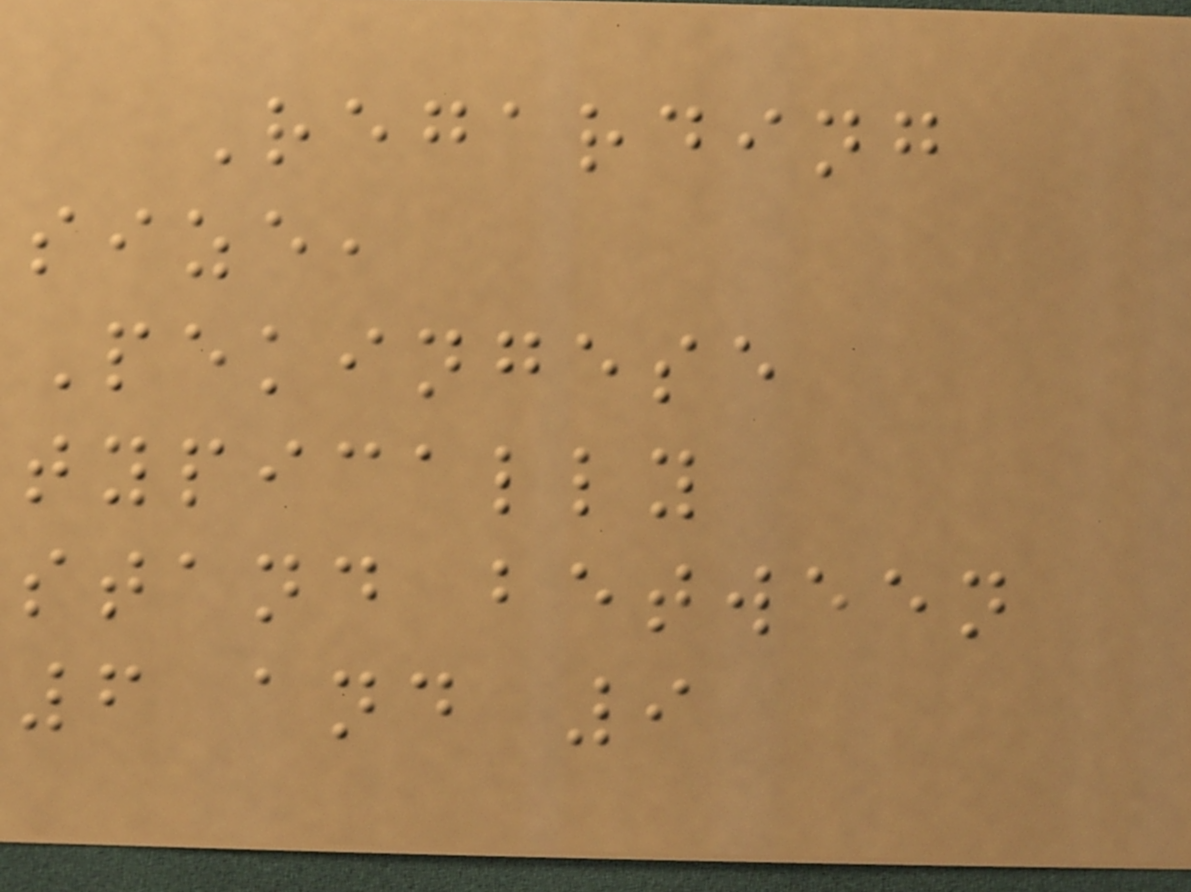Regarding
size,
Pekingese
typically
stand between
6 and 9
